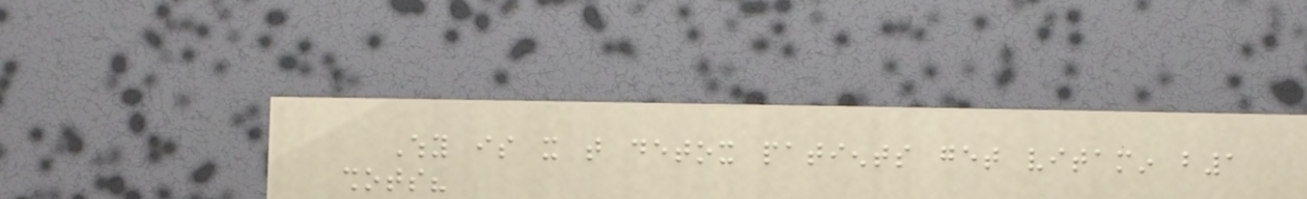Why is it that detox patients get vitamin b1
shots?
